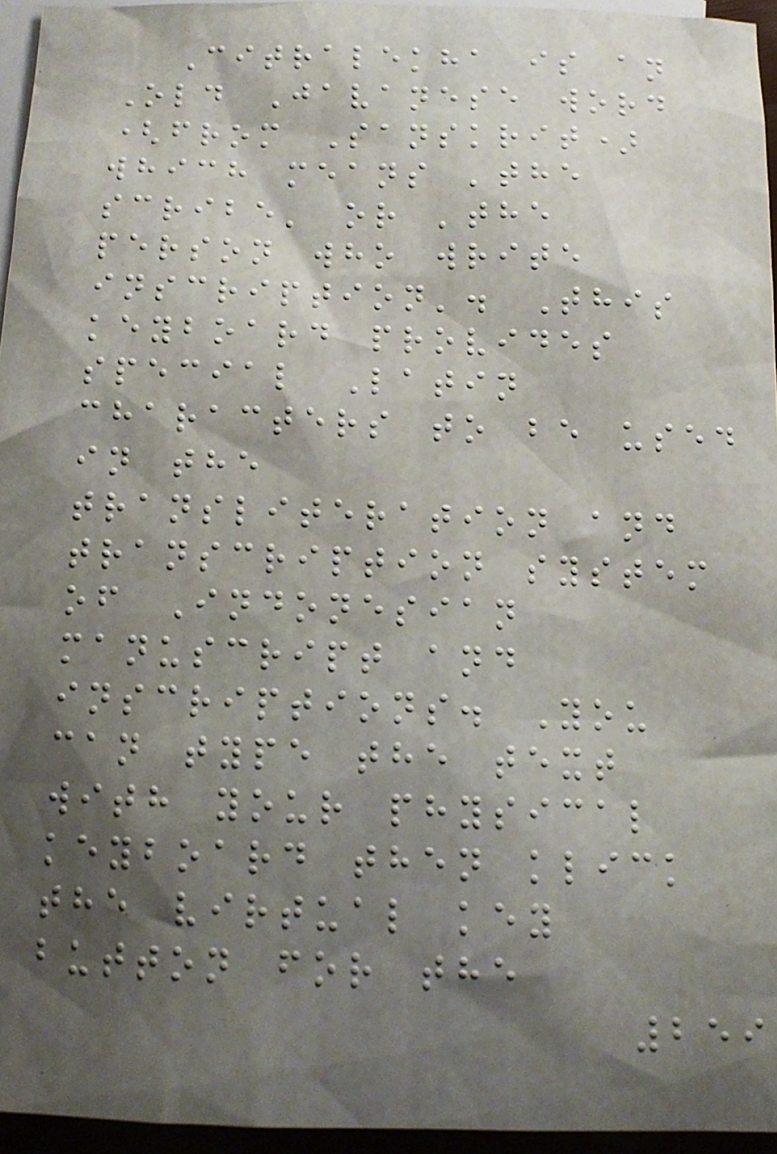Citralekha is an
Old Javanese word
(from Sanskrit)
which means 'the
scribe' or 'the
person who write
inscription'. This
keyboard provides
special Latin
characters to be used
in the
transliteration and
transcription system
of Indonesian
manuscript and
inscriptions. You
can type the text
with your physical
keyboard then klick
the virtual key
button for the
259
